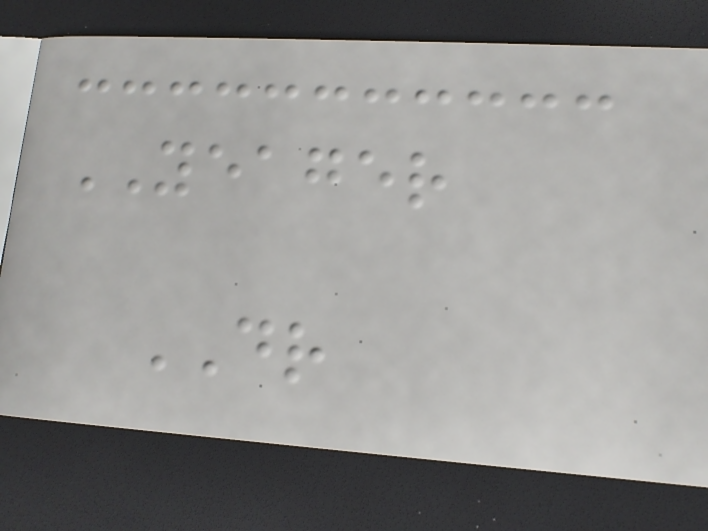YEAGER
DR
